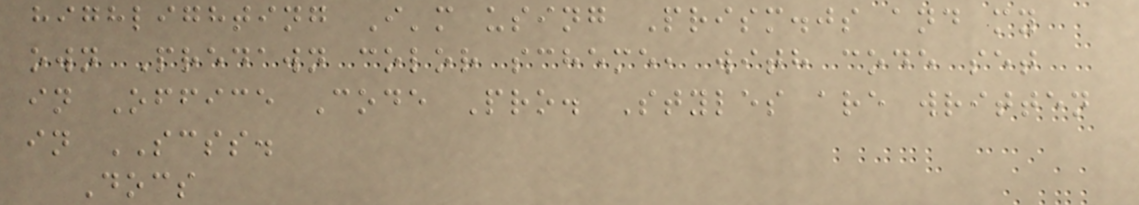highlighting I'm using Prism.js and my
own Predawn color scheme, with code set
in Office Code Pro. Styles are written
in SCSS.
Docs
